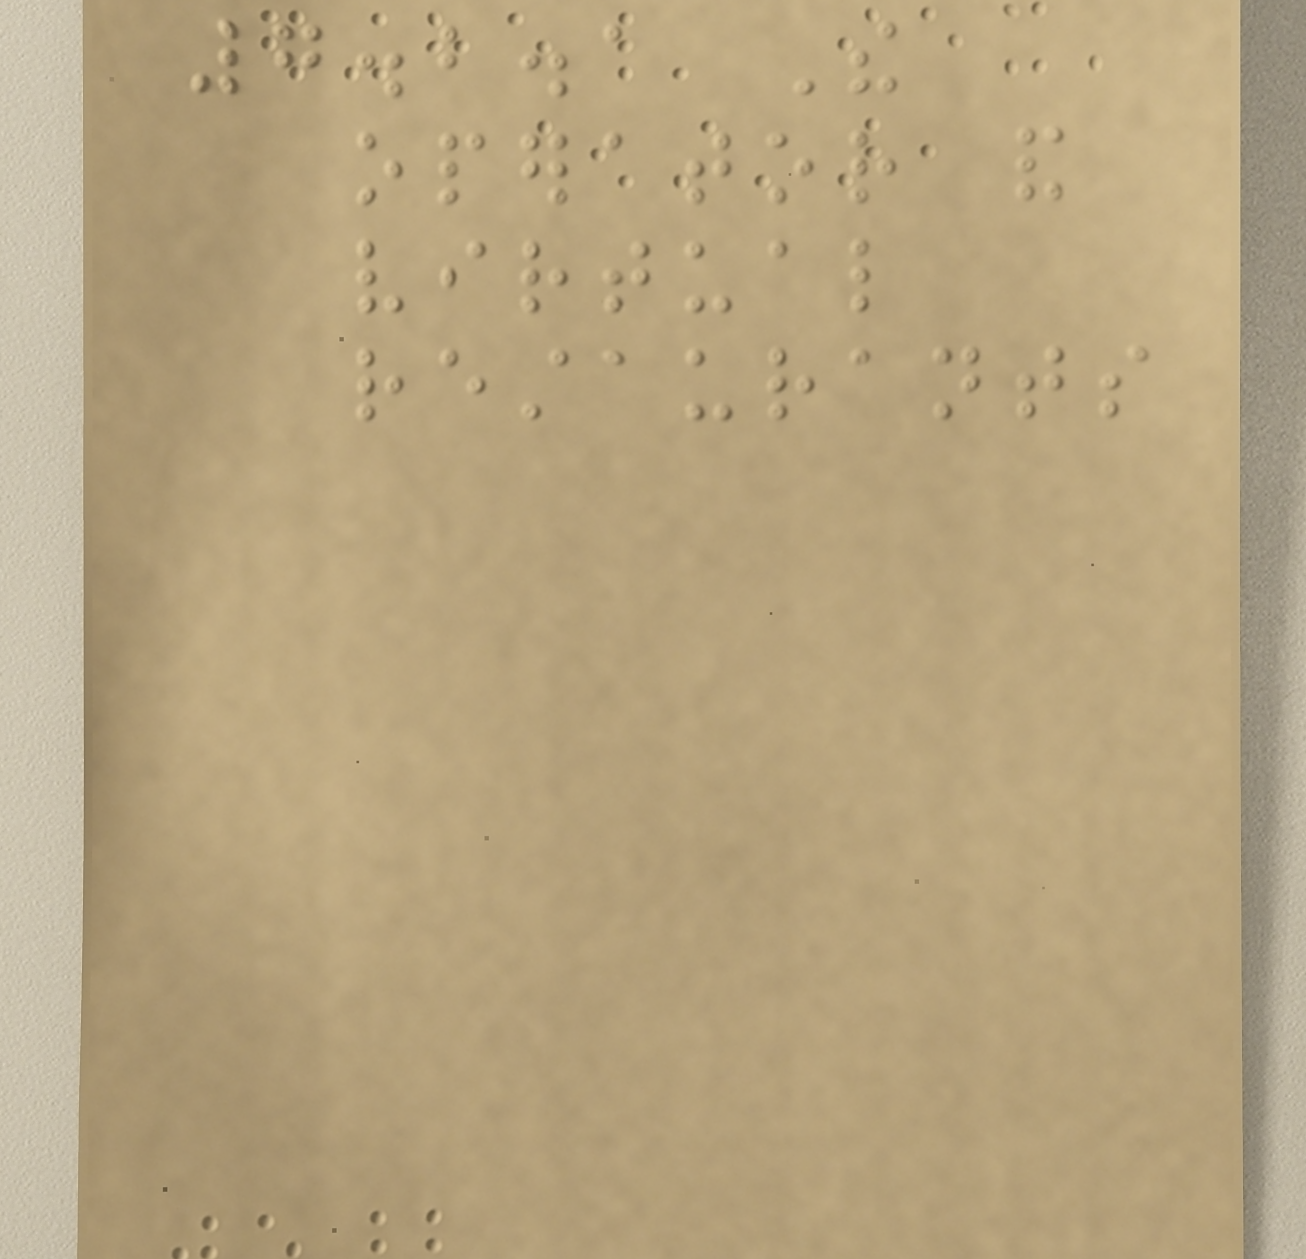7.2.1 The
operator and
virtual
restaurants
